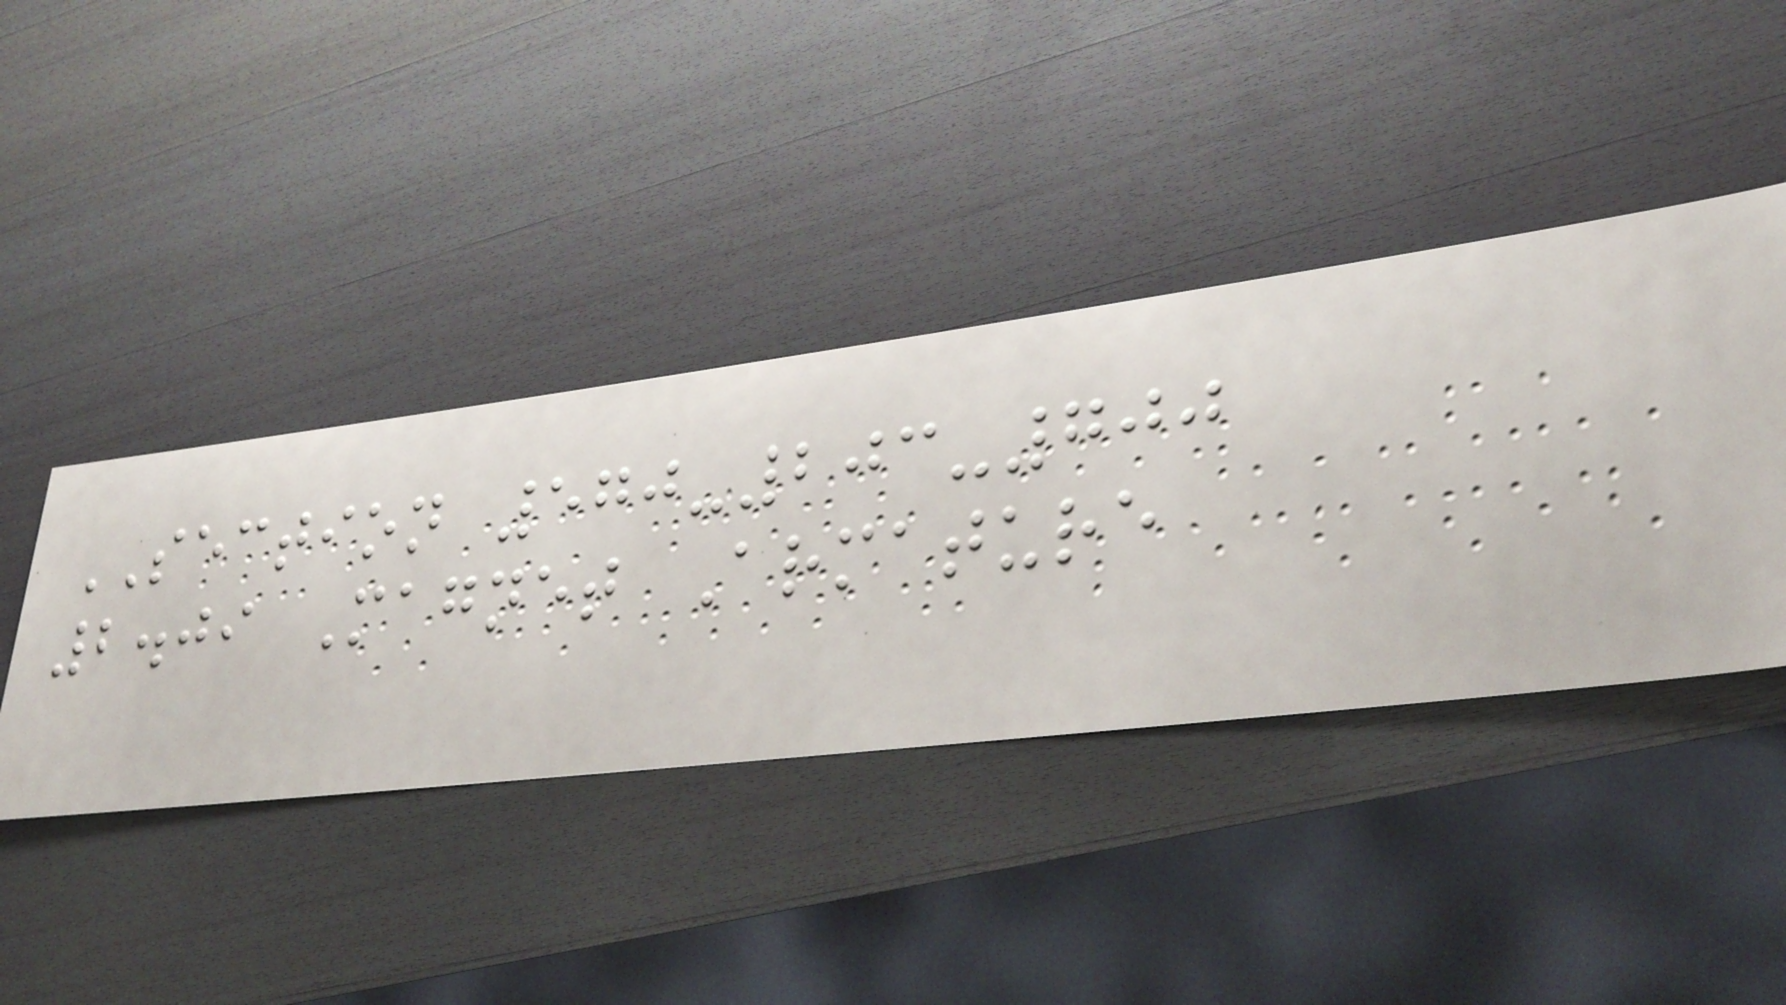SECTION 570-203-700
2.09 Magnet Armature
